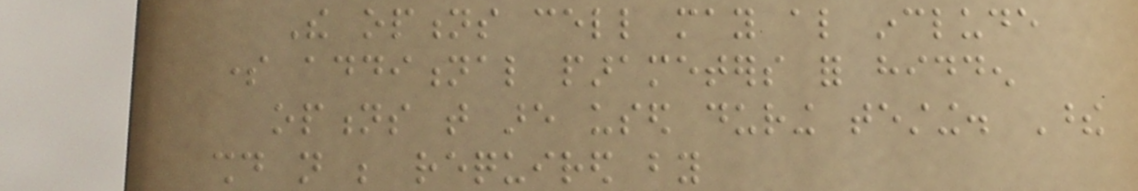The options cell may also include
some additional parameters for hidden
options that are used during testing. These
should not be required by
